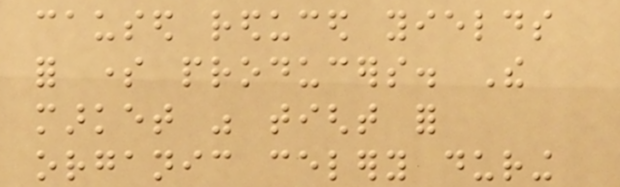caused reduced yields
for some producers. The
market was tight for
organic celery during
